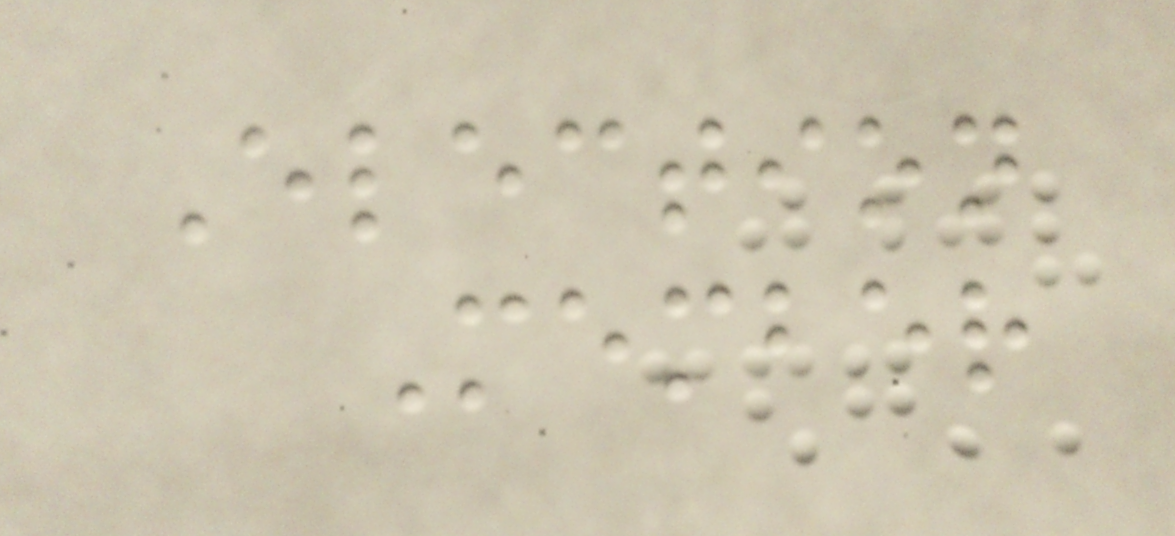Election
Member
